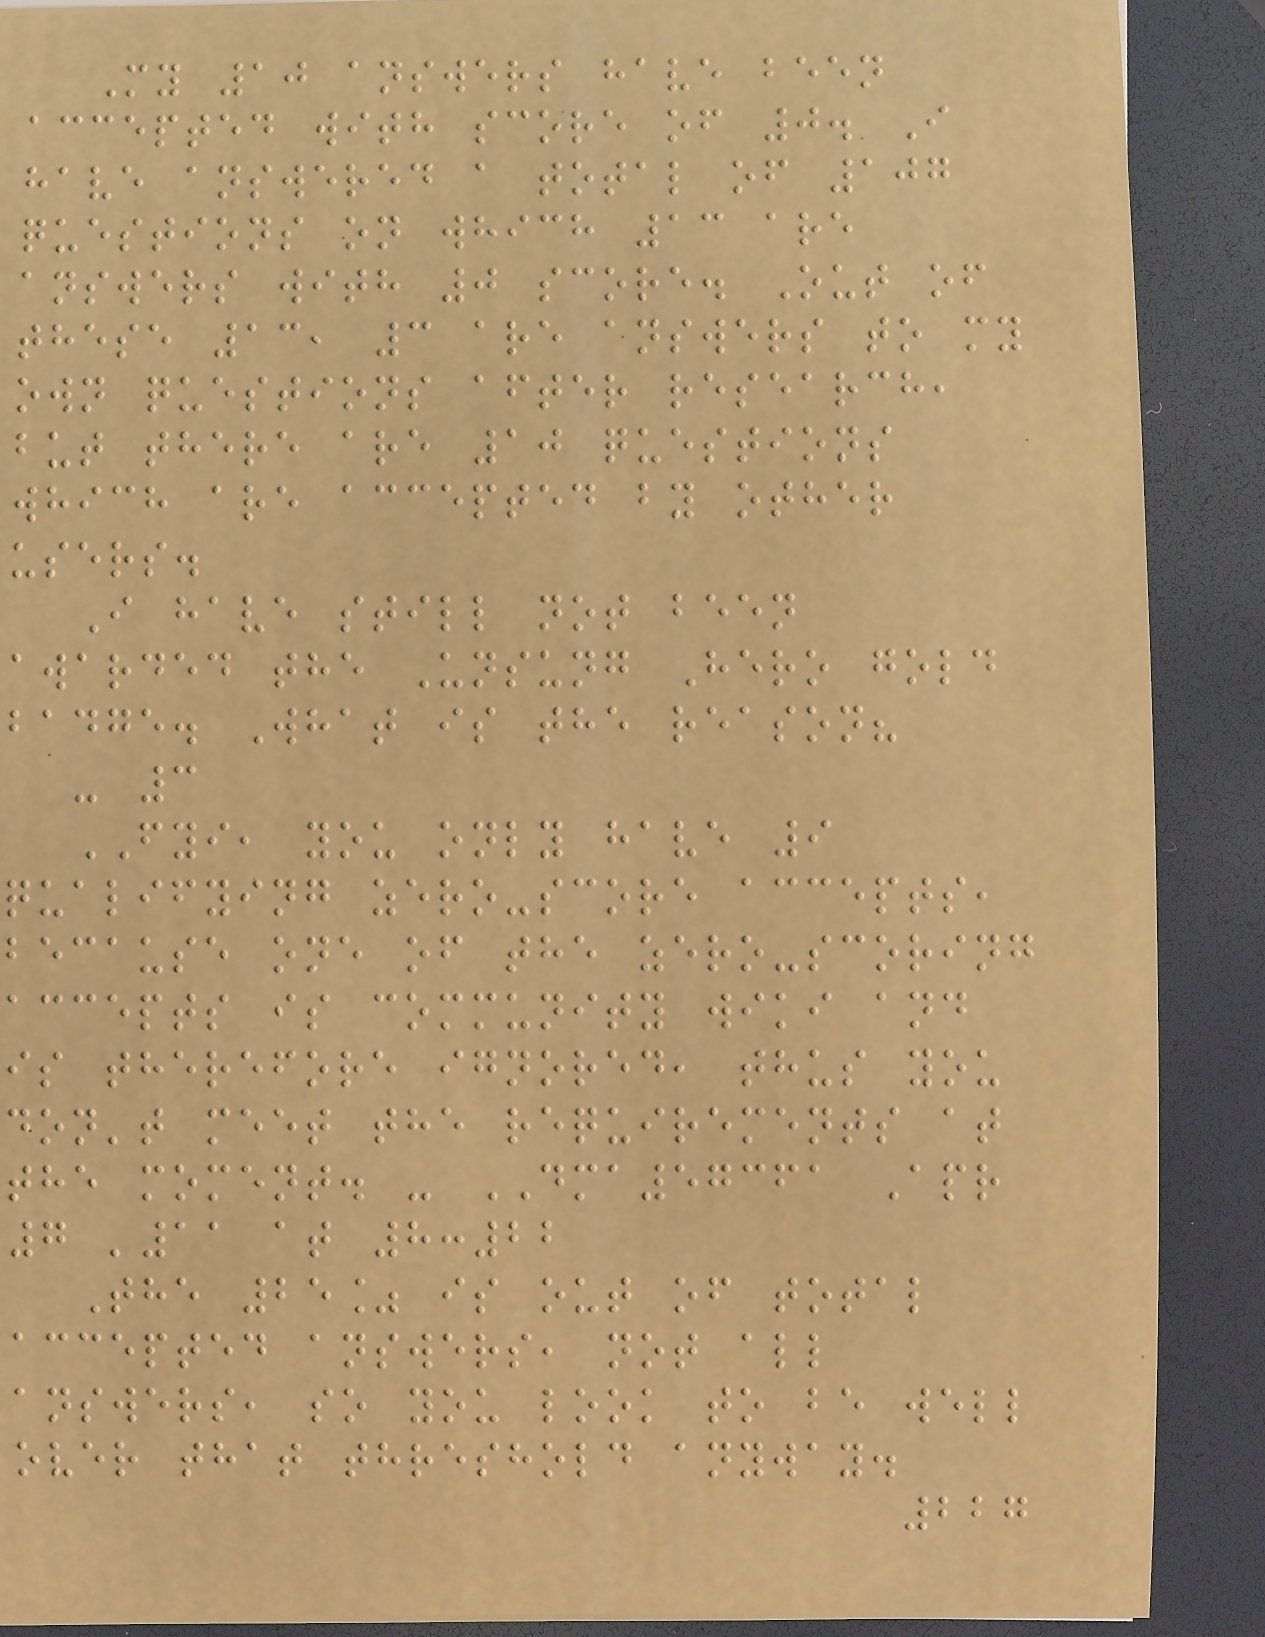My 10 answers have been
accepted with score of 0. I
have answered a total of 107
questions on which 13 are
answers with 0 score. Out of
these 13, 3 are answers to my
own questions after research,
but there are 10 questions
which are accepted by other
users.
I have still not been
awarded the Unsung Hero gold
badge. What is the reason?
- 3
FYI, you only have 9
qualifying zero-score accepts,
because one of the zero-scoring
accepts is community wiki and
is therefore ignored, thus you
don't meet the requirements at
the moment. - DMA57361 Apr
7 '11 at 8:22
The 25% is out of total
accepted answers, not all
answers, so you look to be well
over that threshold anyway.
227
